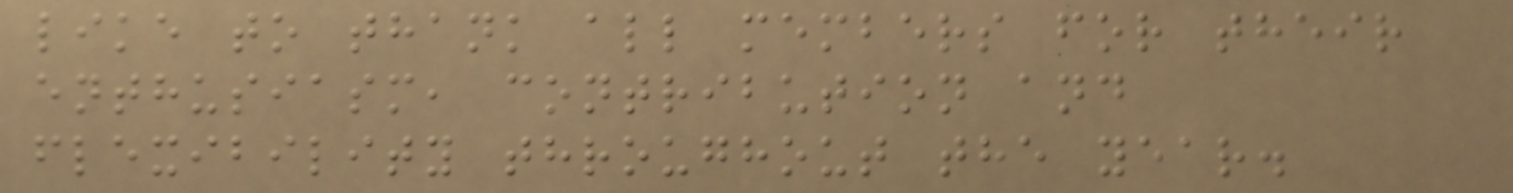like to thank all members for their
enthusiasm, contribution and
flexibility throughout the year.
